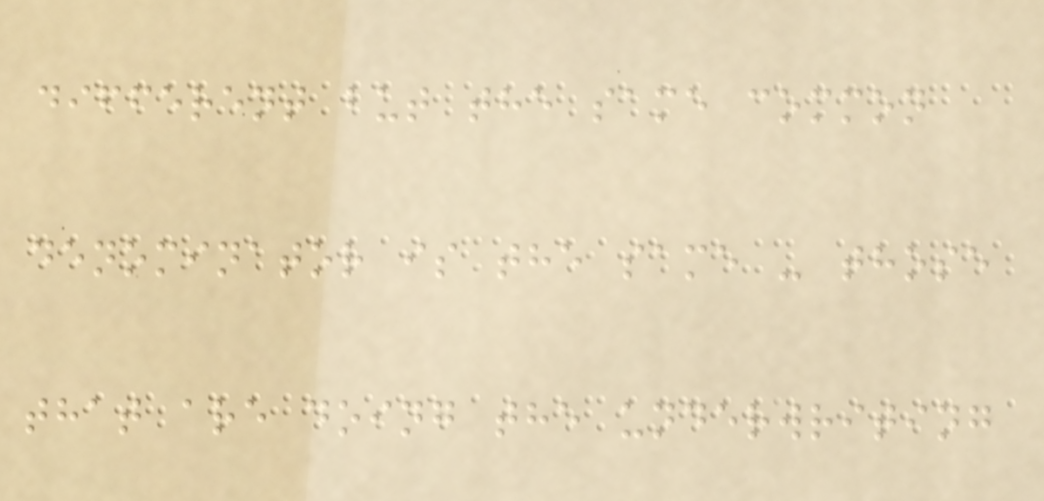different but the same common
denominator is the same - those
that are doing the underwriting
